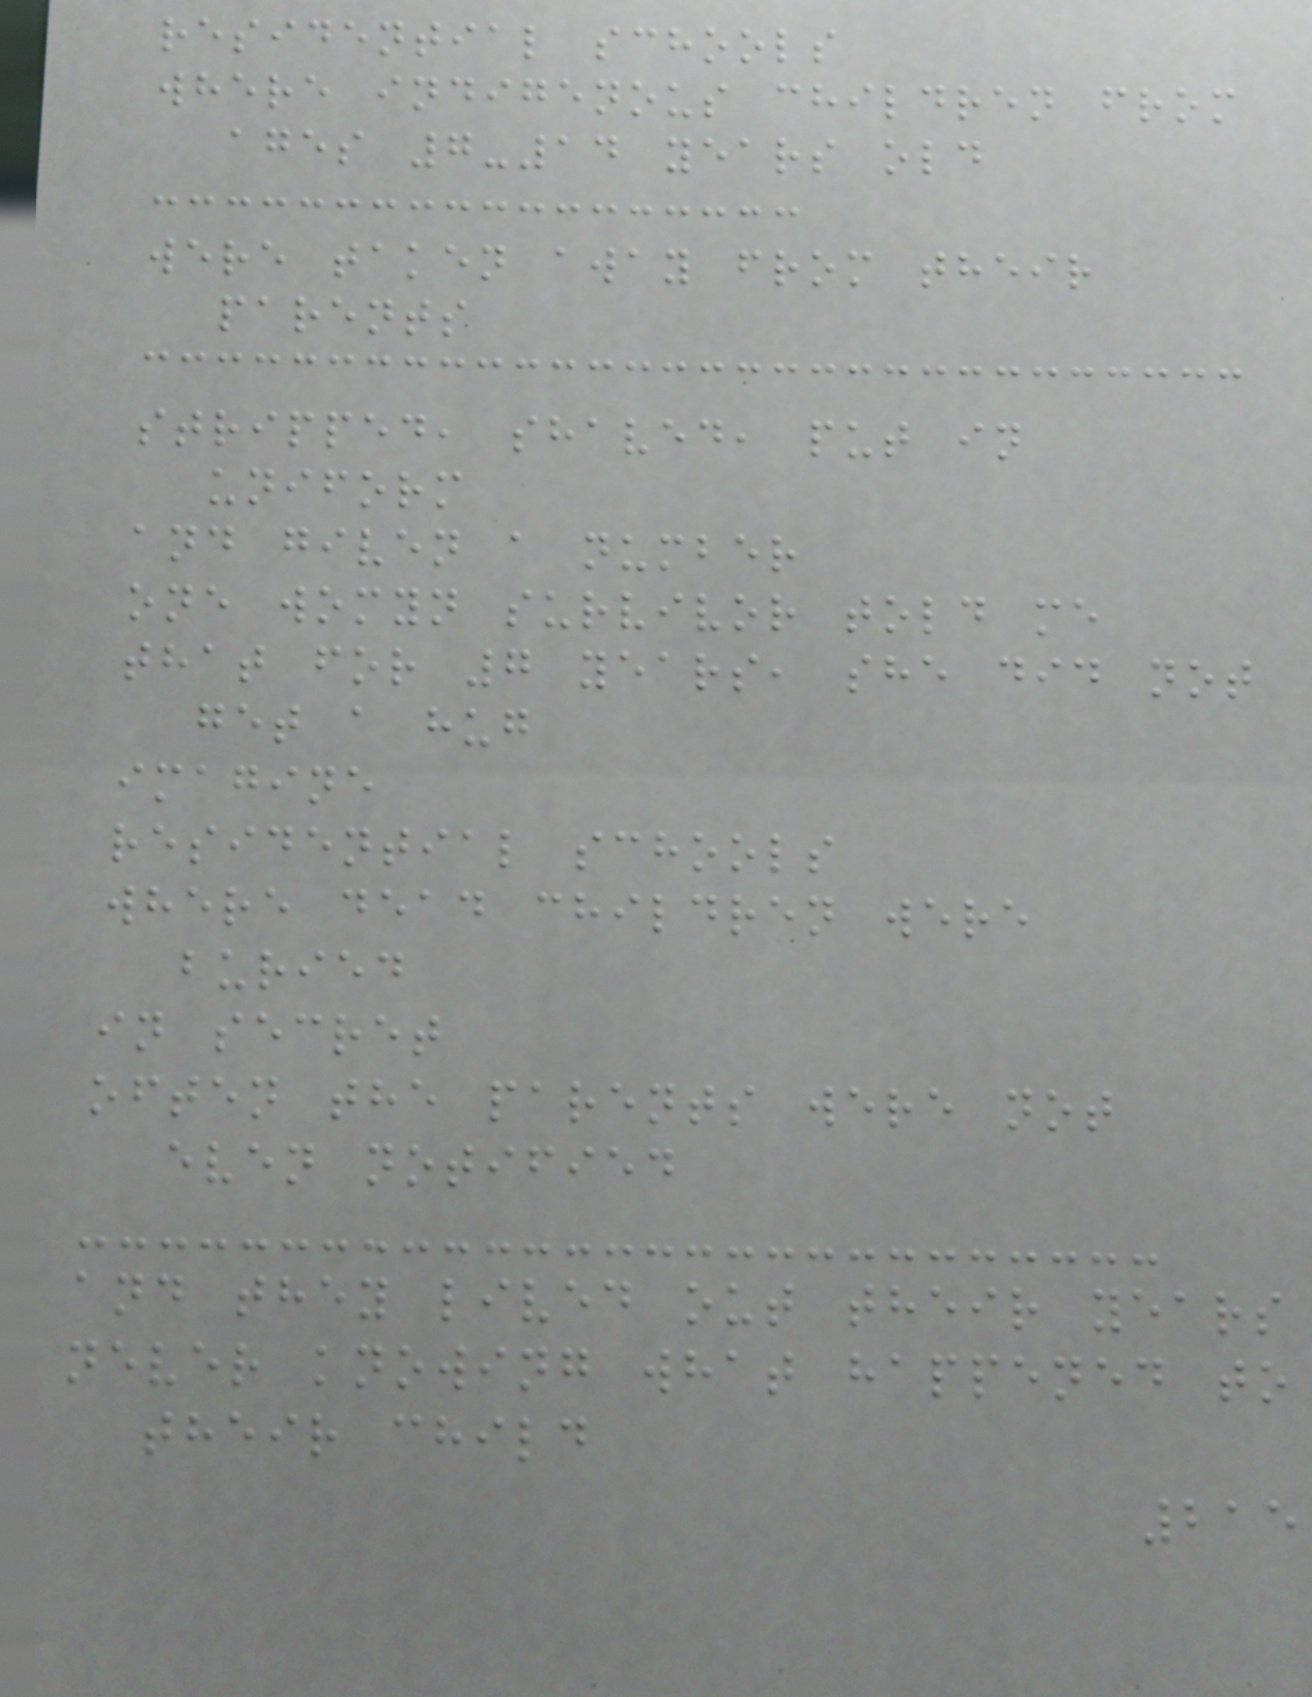residential schools
where indigenous children from
ages 7-14 years old
were taken away from their
parents
stripped, shaved, put in
uniform
and given a number
one womyn survivor told me
that for 7 years, she did not
get a hug
imagine
residential schools
where dead children were
buried
in secret
often the parents were not
even notified
and they lived out their years
never knowing what happened to
their child
215
